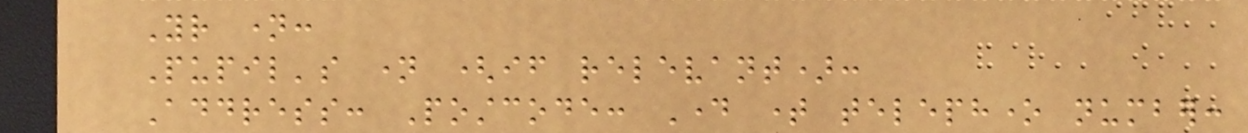Your name:
Pupil's name (if relevant):
Address: Postcode: Day time telephone number:
